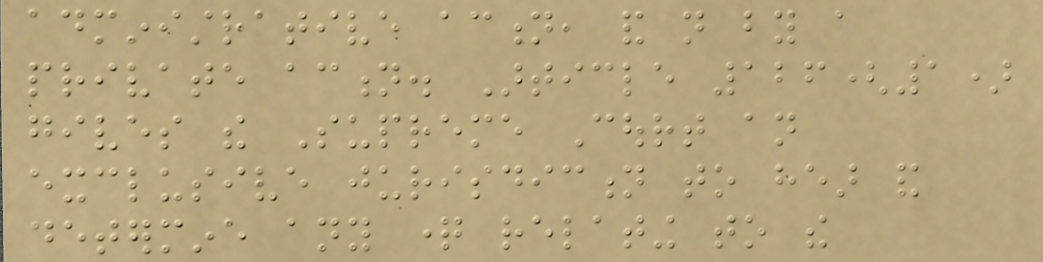administrative action, and not by a
private action. Article 126(1)
gives the Supreme Court an
exclusive jurisdiction to hear and
determine any question relating to the
